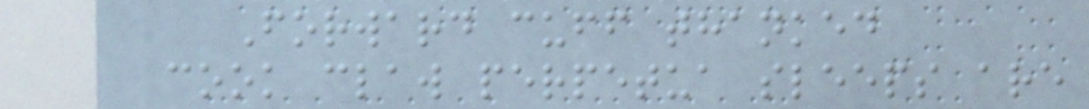Forward cuff thanked
cook claw perpetua sleeps are
